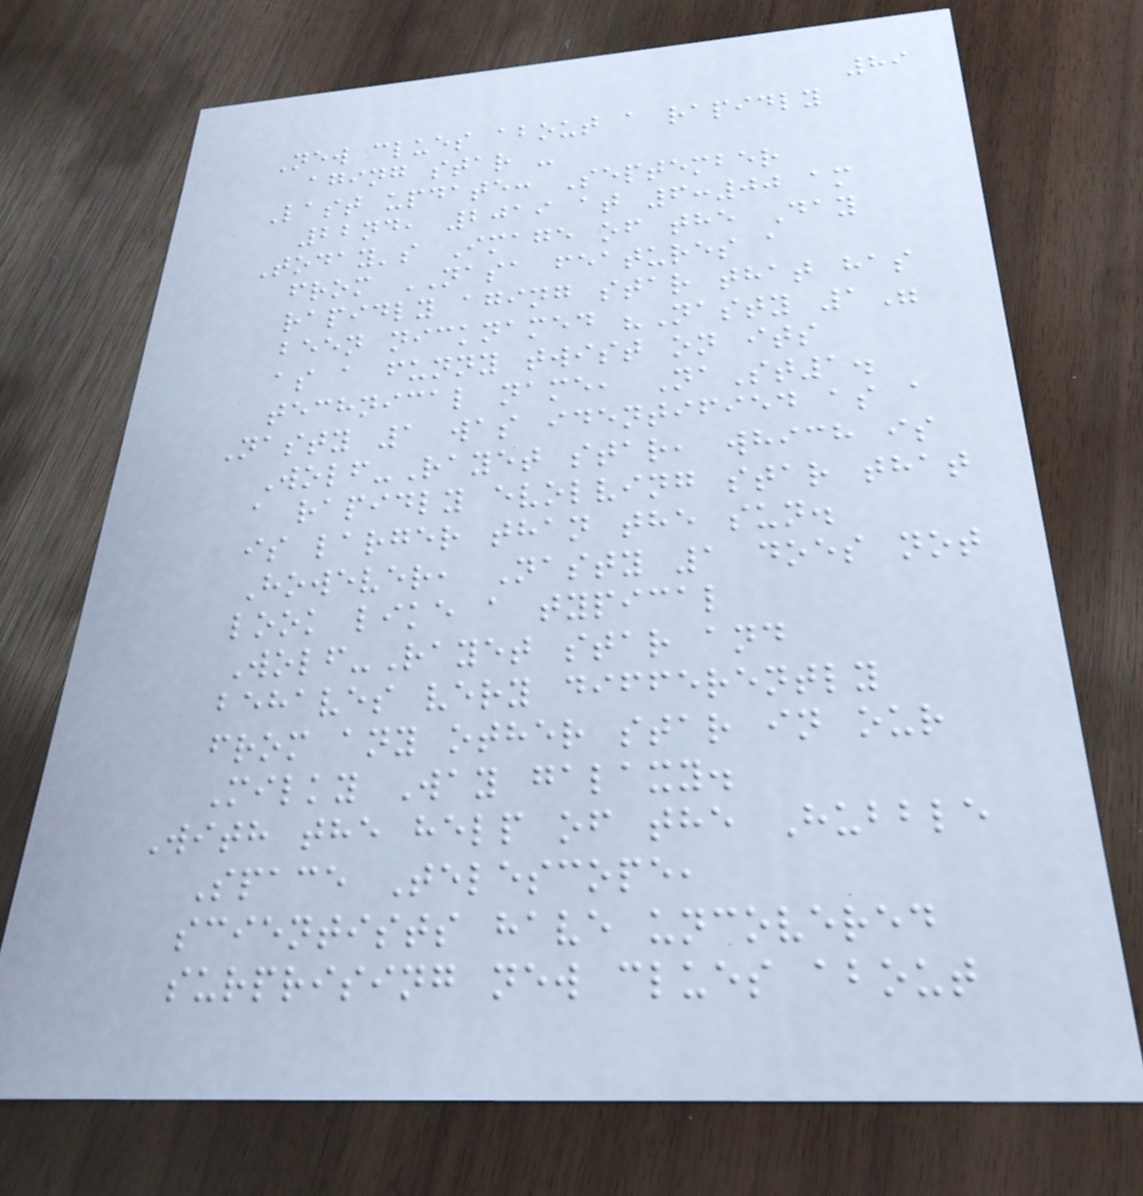89
New clues about a rapidly
aging star -
Last update: September
22nd, 2019 at 6:00 am
Today's Image of the Day
from NASA features a
rapidly aging star that has
been nicknamed "Nasty 1"
as a funny twist on its
technical name, NaSt1.
Nasty 1 was identified as a
Wolf-Rayet star, which is
a rapidly evolving star that
is larger than the sun.
However, Nasty 1 does not
look like a typical
Wolf-Rayet star and
behaves very differently
from any other star in our
Milky Way galaxy.
With the help of the Hubble
Space Telescope,
scientists have uncovered
surprising new clues about
